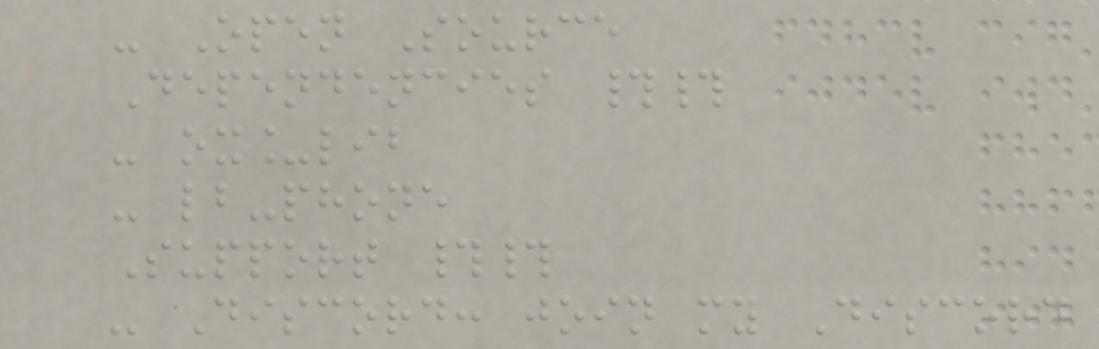- Open Source
Dependencies ##
- ox_lib
- lb-phone
Support ##
- Discord: join my Discord
